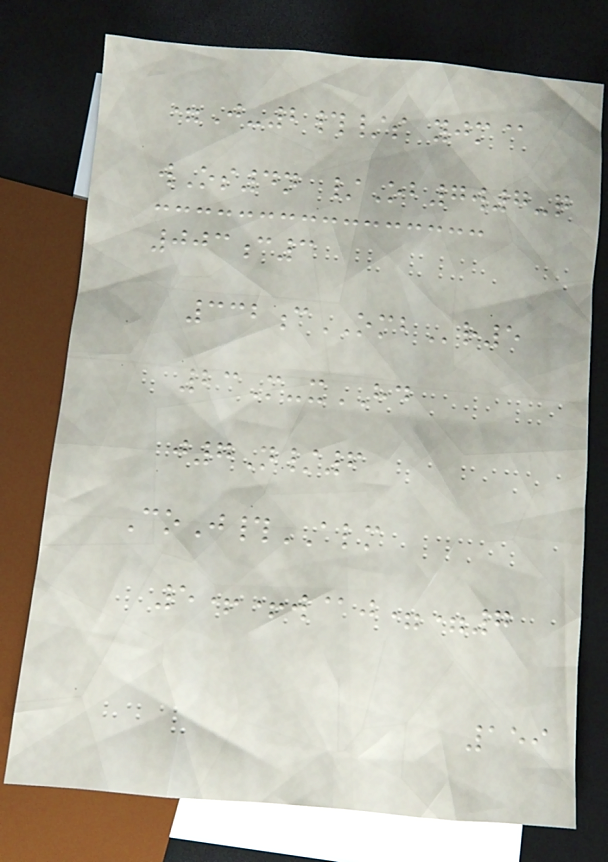=J-2#/s yjm@
wOs4n /Ob7w7-q
003c3
332cOMBr5
23M-xHD
j7N/6
CoJ#ALM
5++w@j==7
159
